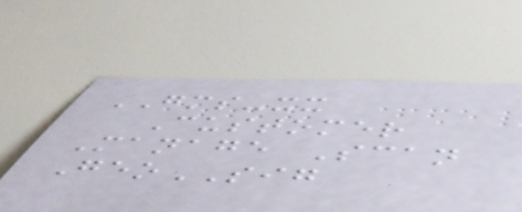GMS-xx
Customer
Manage Scan
GeoSIG
